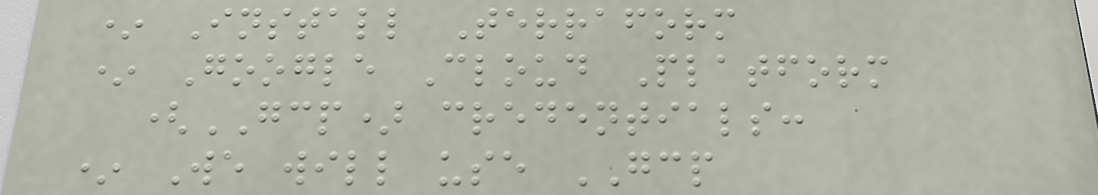* Install Terraform
* Google Cloud Platform
(GCP) credentials:
* We will use GCP
